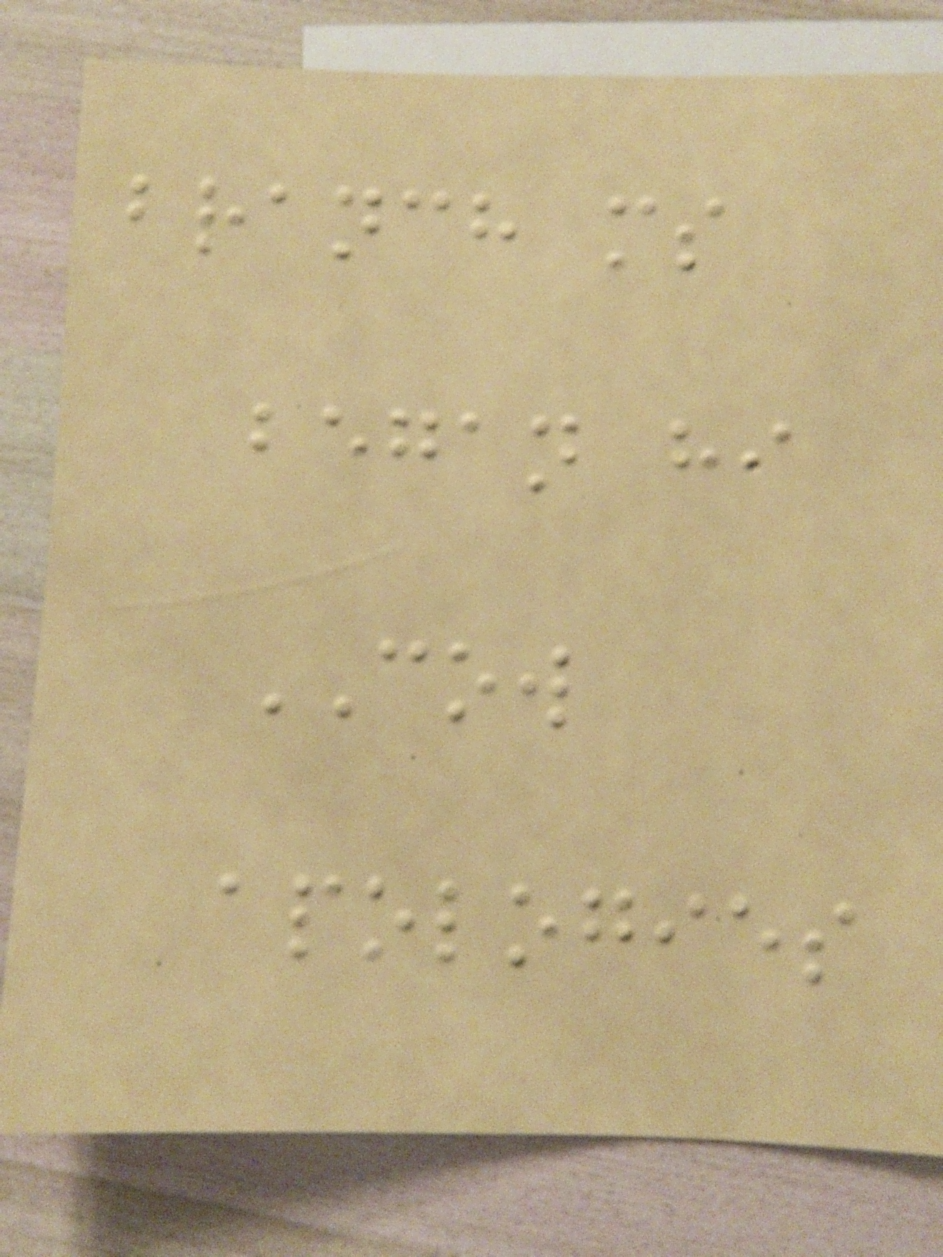branch ms
began hi
COW
apologies
